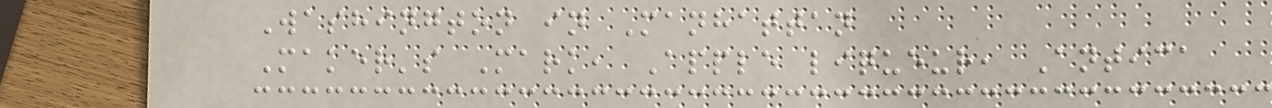Washington in Manhattan
Maker's Mark, Apple liqueur, Antica
